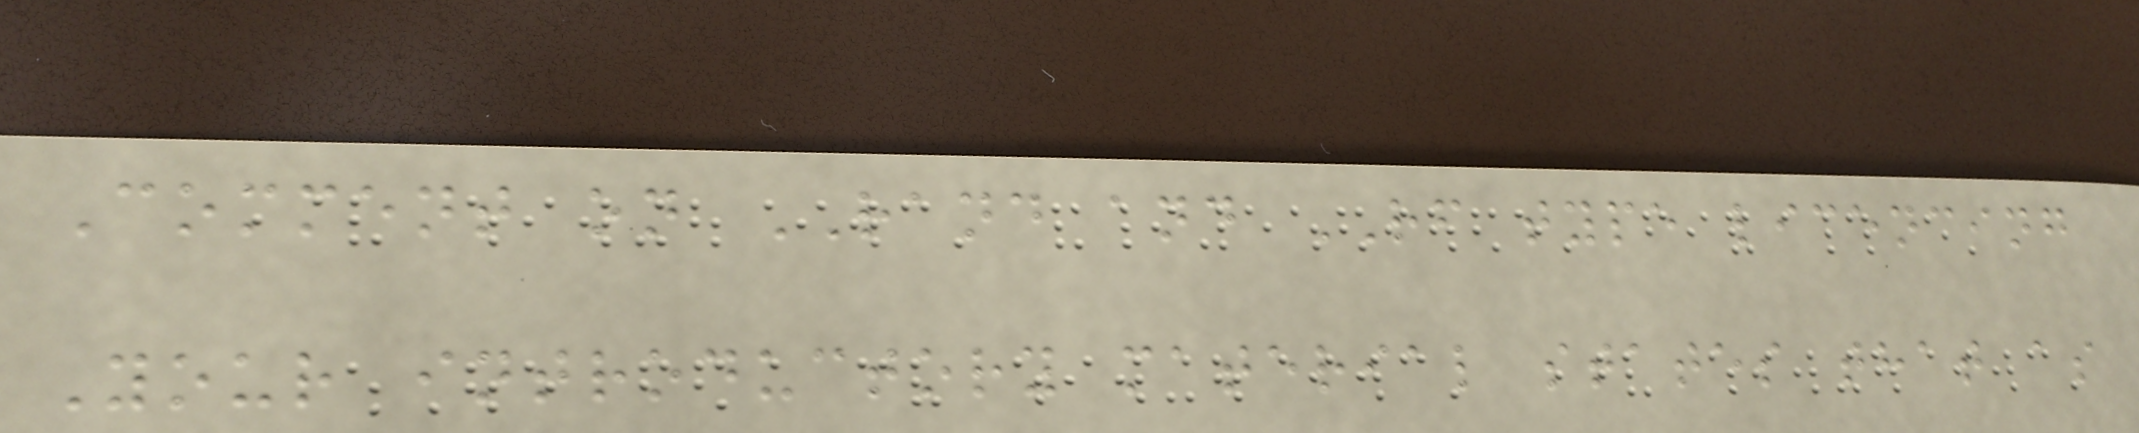Comment on RAND and RF type licencing
Your introductory material states that as
